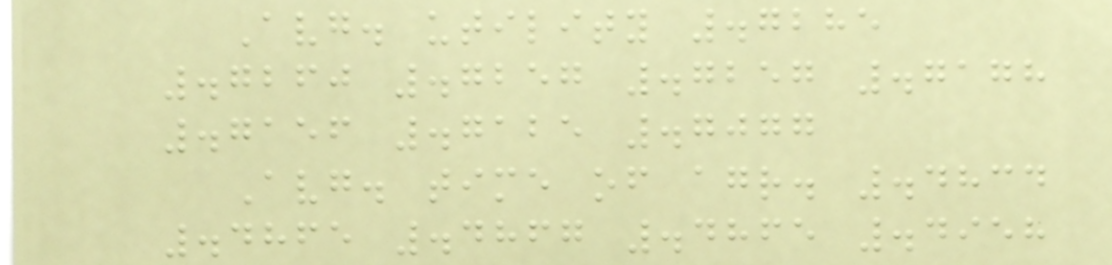Avg. utility .7285
.7260 .7257 .7257 .7178
.7156 .7125 .7077
Avg. time of agr. .4834
.4865 .4867 .4865 .4958
